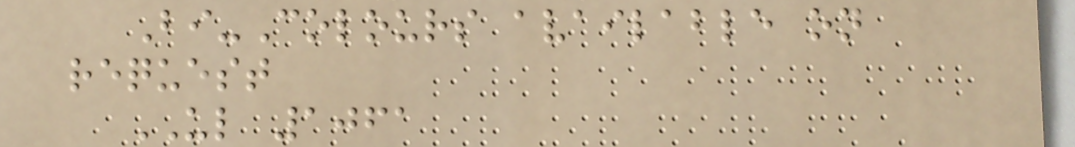Bi-Colours available on
request
UL 1061
